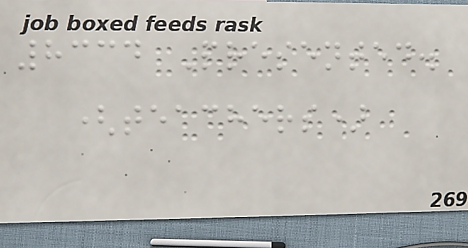8334 Presented.
(teachers)
